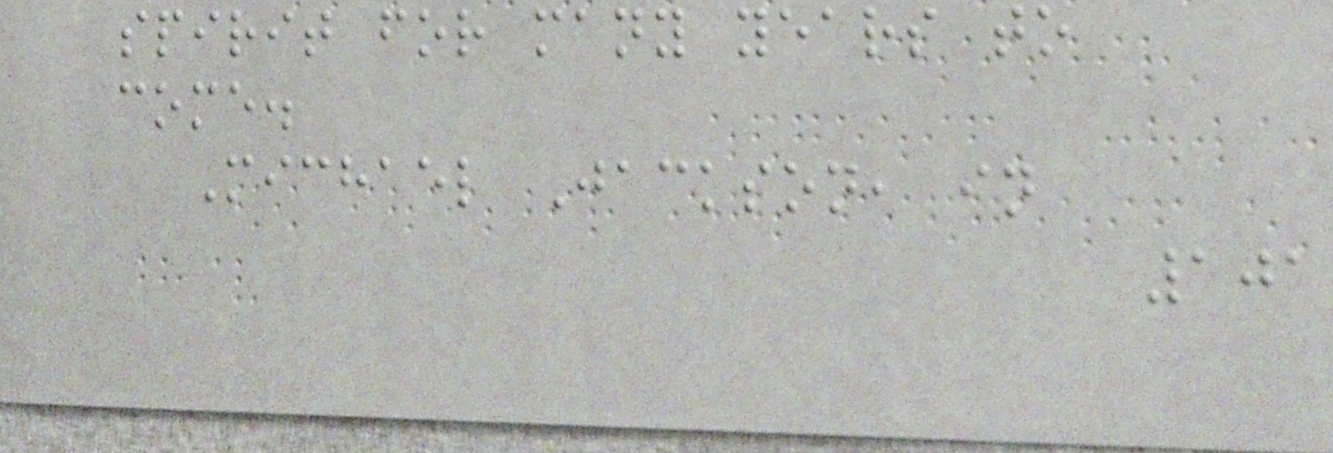spirit for many years to
come.
Michael Jackson, in
101
